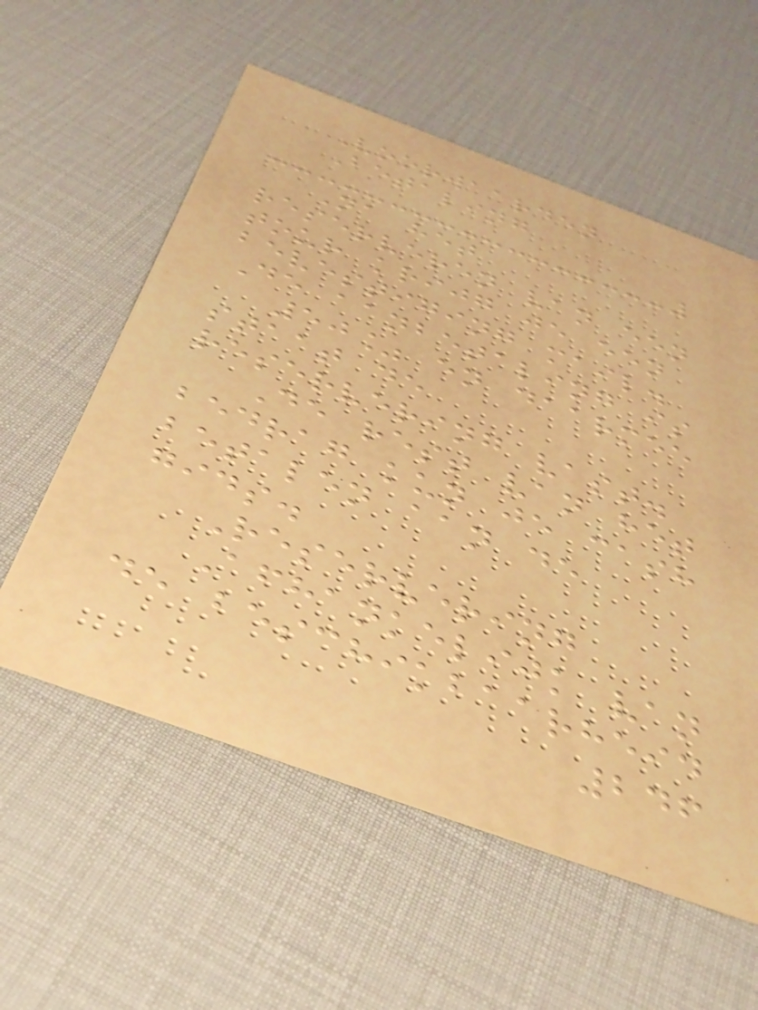Voorwaarden
Betaling
Na het
reserveren van een
tour krijg je een
bevestiging mail.
De aanbetaling is
50% en daarmee
staat de
reservering vast.
De rest van het
bedrag kun je cash
betalen aan de
gids.
Reservering
Afhankelijk van
de beschikbaarheid
246
